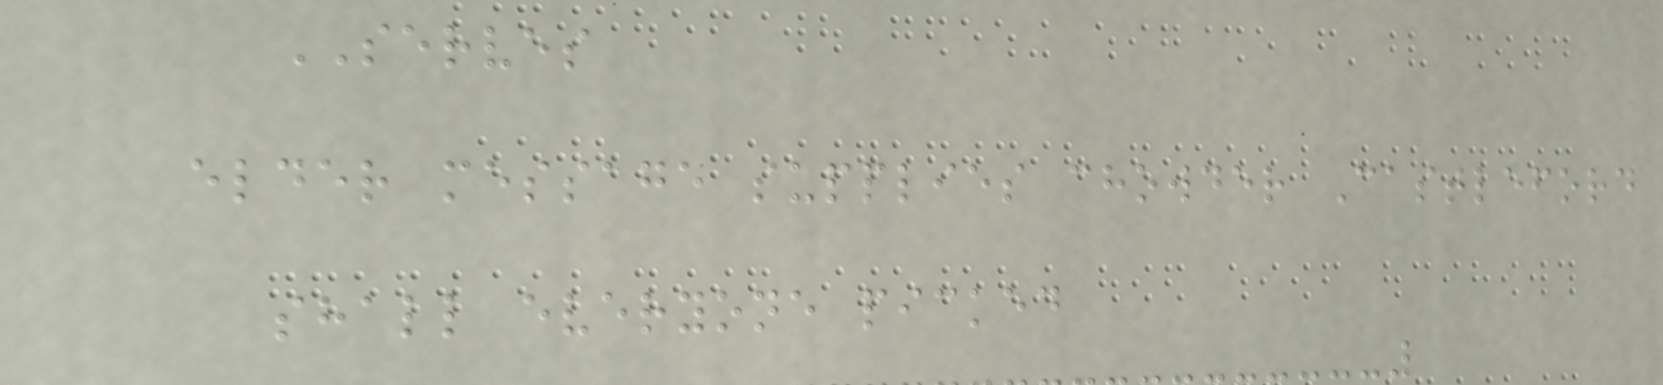SERVES
elder message supplies chowder Castleford
shall everyone picked
